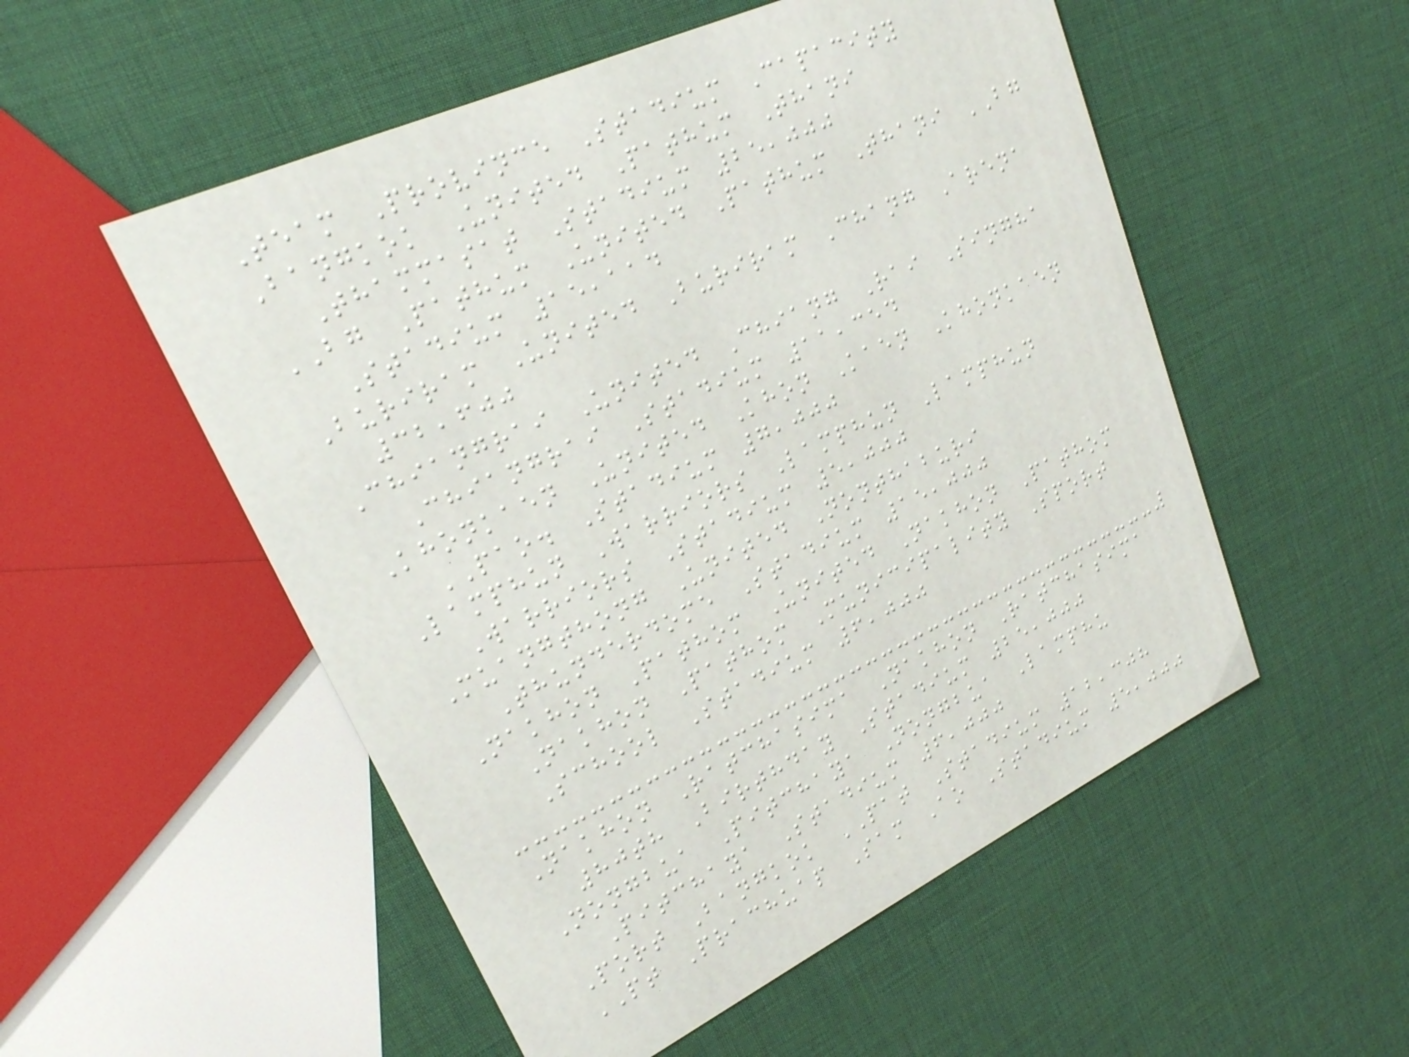Team Province Stadium Capacity
Bangkok United Pathum Thani
Thammasat Stadium 25,000
BG Pathum United Pathum Thani BG
Stadium 15,114
Buriram United Buriram Chang Arena
32,600
Chiangrai United Chiang Rai Singha
Chiangrai Stadium 11,354
Khonkaen United Khon Kaen Khonkaen
PAO. Stadium 7,000
Lamphun Warriors Lamphun Lamphun
Warriors Stadium 5,000
Muangthong United Nonthaburi
Thunderdome Stadium 15,000
Nakhon Pathom United Nakhon Pathom
Nakhon Pathom Municipality Sport
School Stadium 6,000
Nakhon Ratchasima Nakhon Ratchasima
80th Birthday Stadium 25,000
Nongbua Pitchaya Nongbua Lamphu
Pitchaya Stadium 6,000
Port Bangkok PAT Stadium 12,308
PT Prachuap Sam Ao Stadium 5,000
